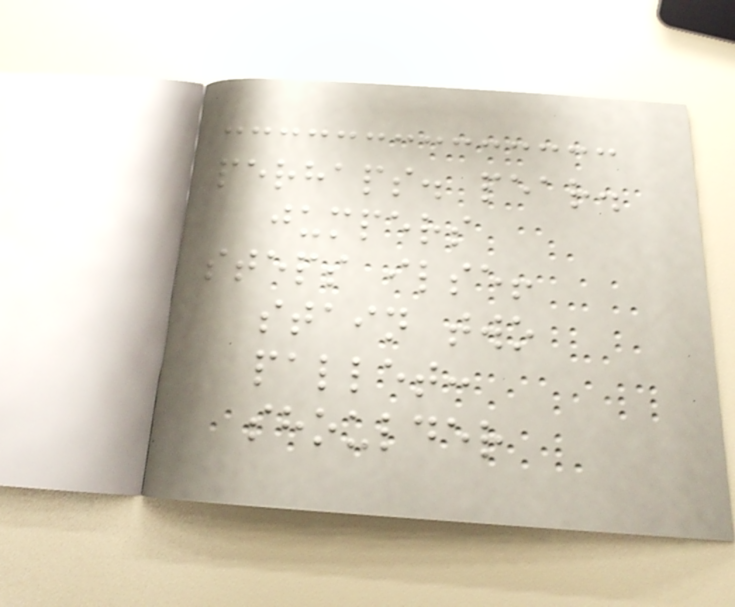perhaps. pear.
jumpers
steps ilse!
stain two
pallet:
shoulder
